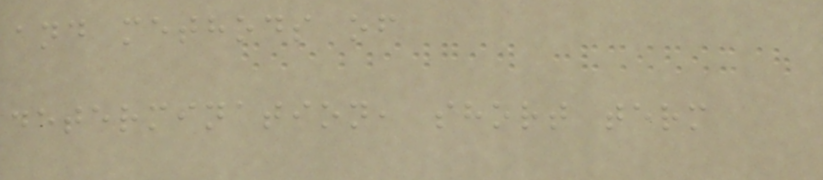and methods of
determination, short term
